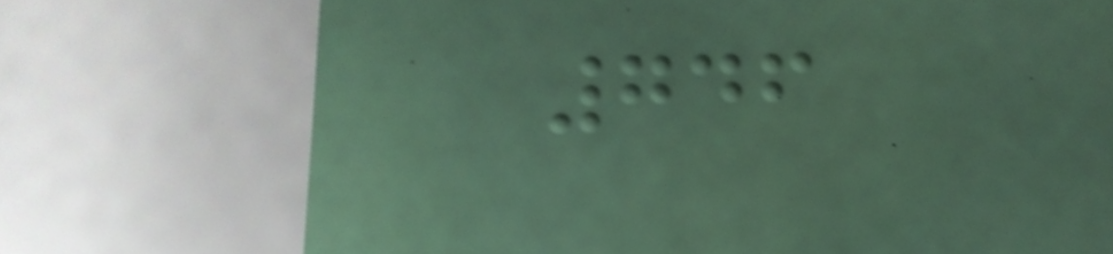746
